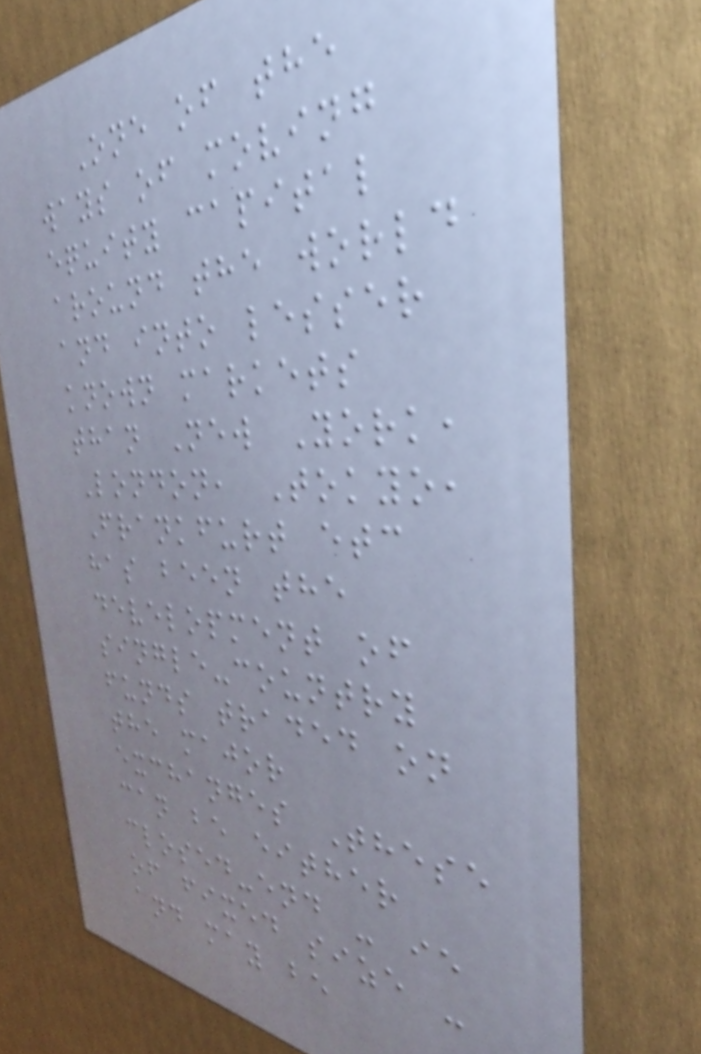One of the
ways of moving
equity capital
around the world
and into lesser
known markets
than New York,
London, Tokyo,
Frankfurt etc
has been the
development of
single-country
funds traded on
the major
exchanges These
can be either
closed-end - ie
of fixed size -
and may be
